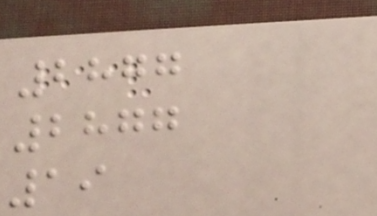2877
2877
19
